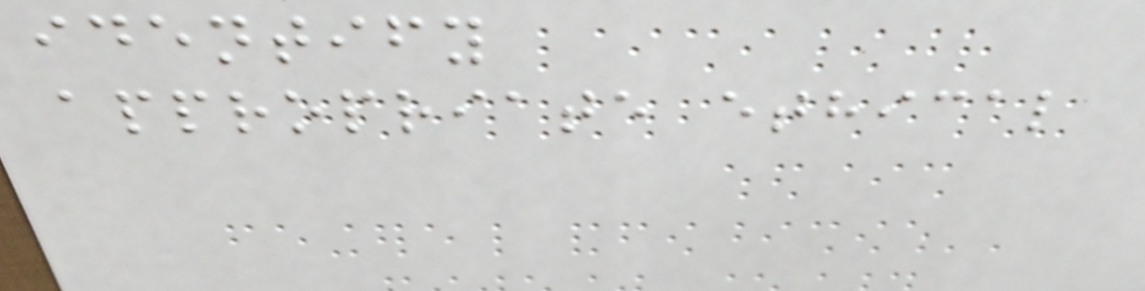identify
appropriate ethical
